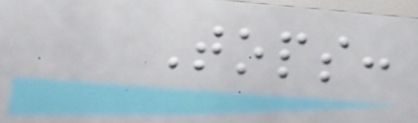Tops:
